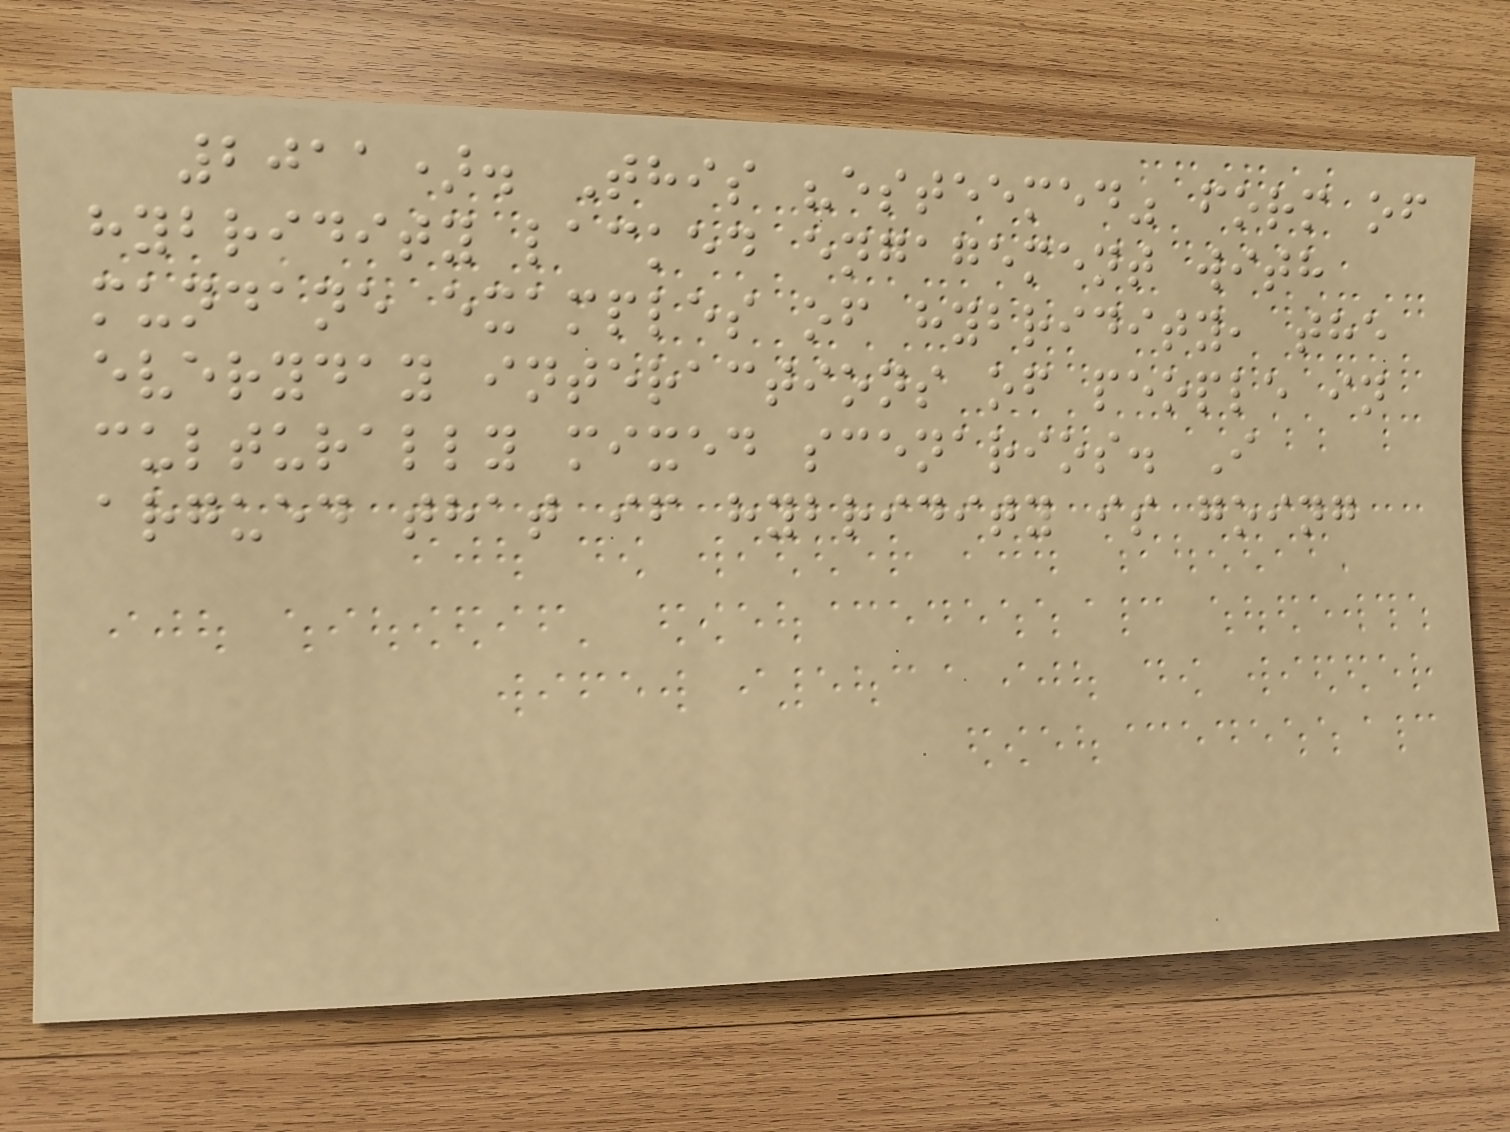2011). This "esteemed" form of
hybridity lacked engagement with
mundane examples of hybridity, the
everyday interactions of people in
culturally mixed scenarios. I
argued that if hybridity is going
